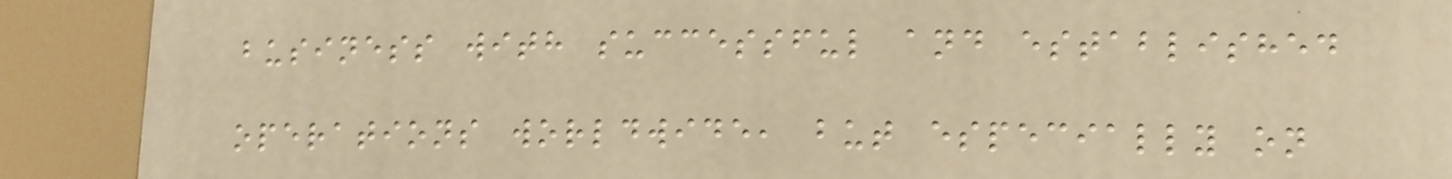business with successful and established
operations worldwide, but especially on
